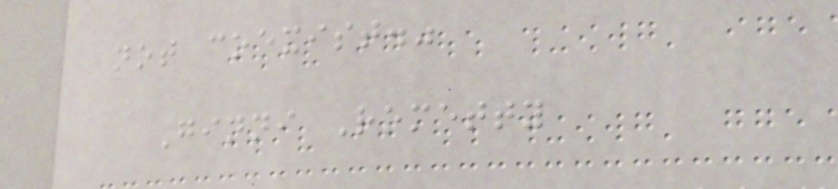not coexist."
Ginni Rometty
